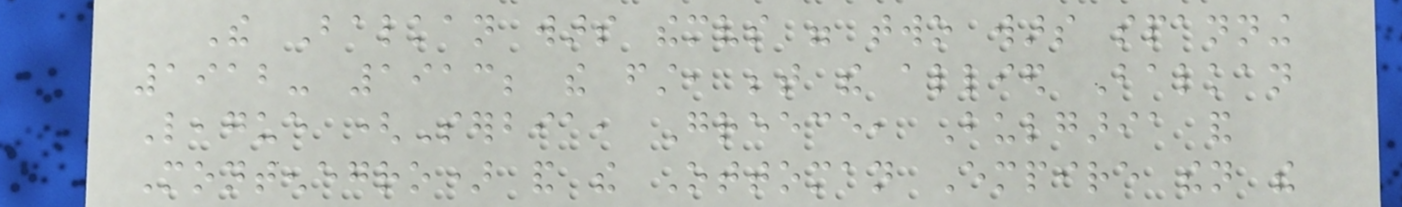The Balkan wars themselves were two wars spanning
1912- 1913; the first, between the allied Balkan
League (Serbia, Greece, Bulgaria and
Montenegro) and the Ottoman Empire then the
